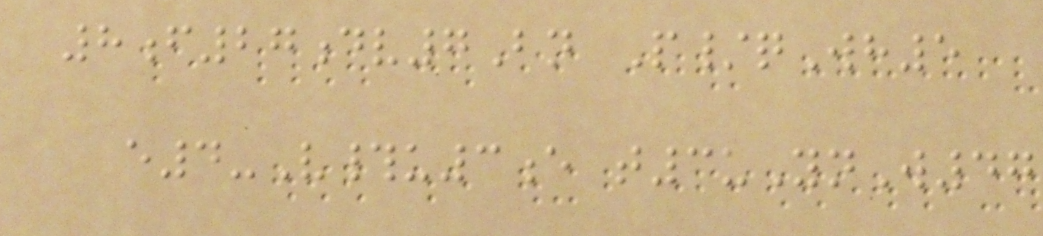8f27dv7Bn P/qWh5
e4-V#u3e t3uYnW47
